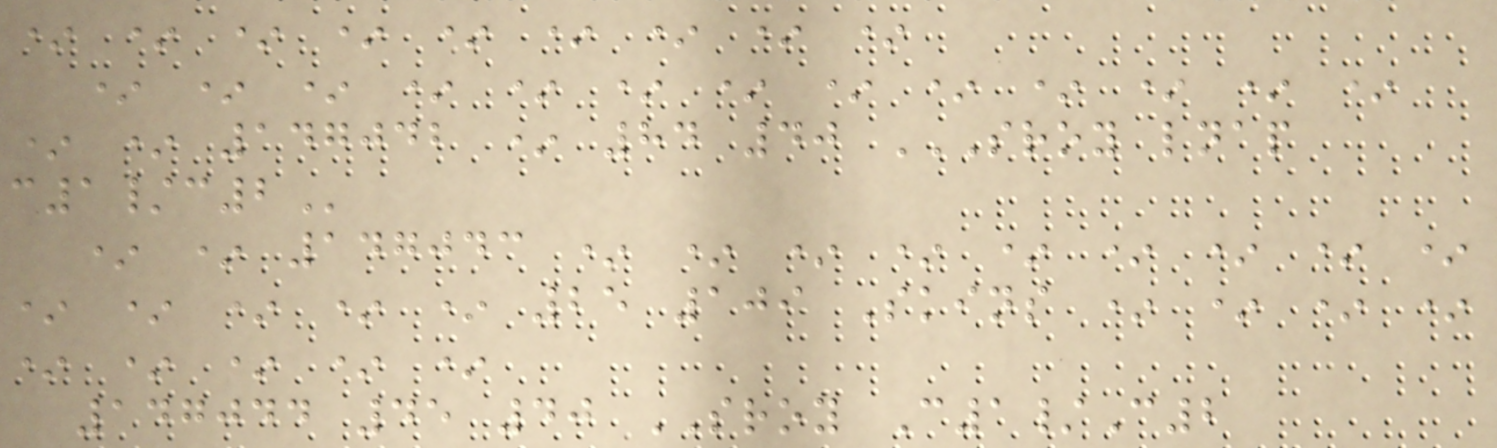* * * * * * * * *
* * * * * * * * * * * * *
* * 147042 * 84 40 SROY LNAP
C1/C2
* * 147043 * * * * * * * * *
* * * * * 25 109 Skins * * * *
* * * * *
147044 45 40 SROY C1/C2
